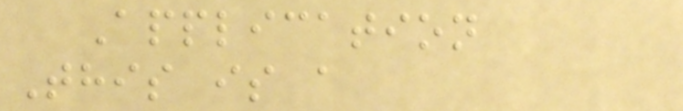Application
This is a
